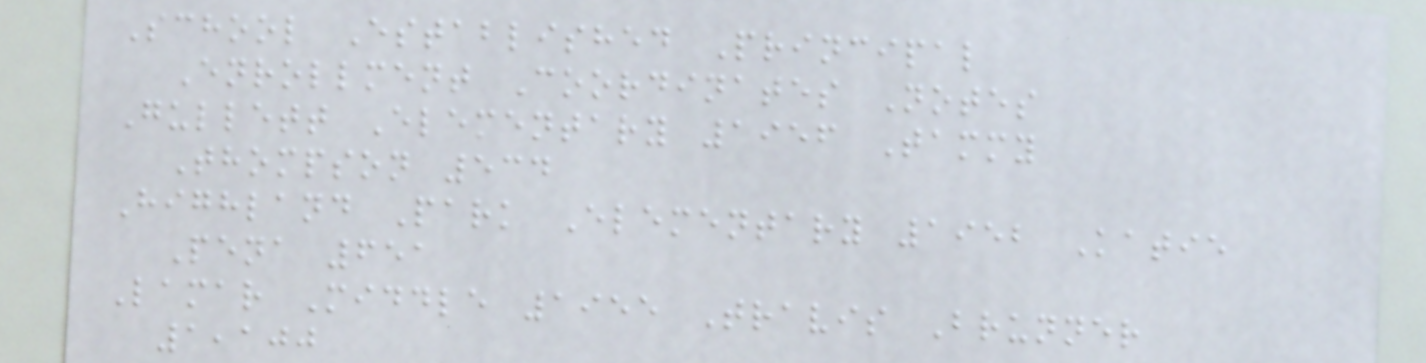School Established Principal
Enrollment Coordinates Notes
Gullett Elementary 1956 Tammy
Thompson 534
Highland Park Elementary 1952 Katie
Pena 651
Lamar Middle 1955 Travis Brunner
1,100
